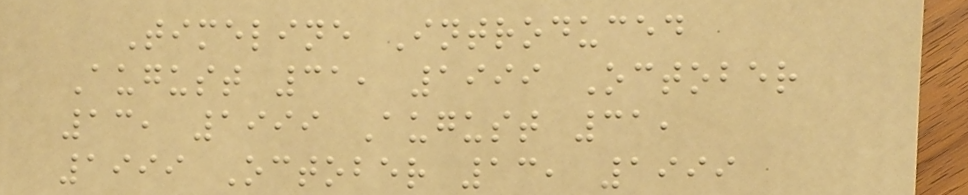Timeline Introduced
August 31, 1999 October
13, 1999 August 31,
1999 October 13, 1999
